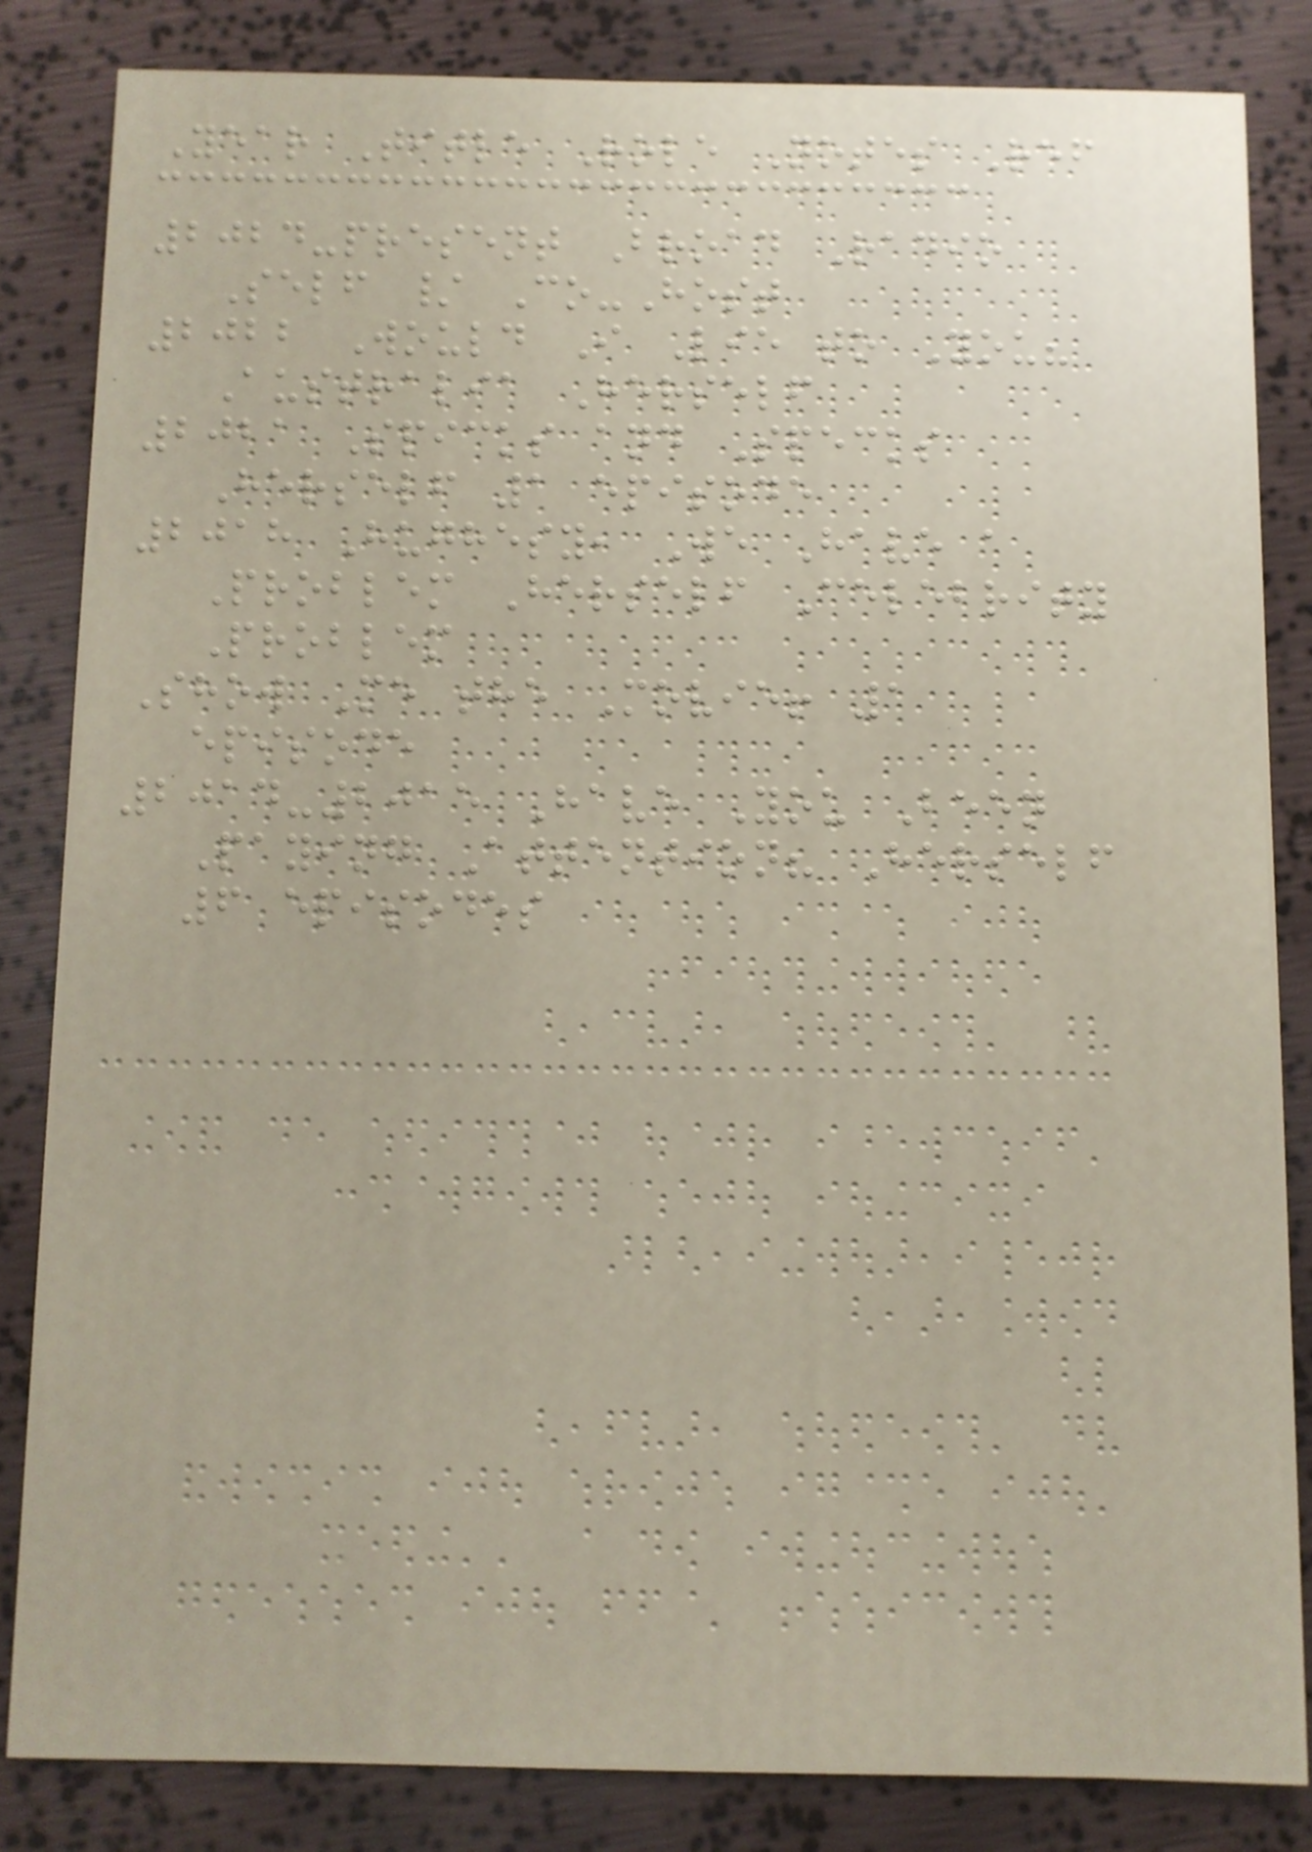Year Title Role Notes Ref
2024-present Broad Radio
Self / Co-Host
2022 Would I Lie to You?
Australia Herself
2021 Spicks and Specks
Herself 1 episode
2018 Hughesy, We Have a
Problem Herself Celebrity
Problem
Show Me the Movie! 1
episode
2014-2015 Have You Been
Paying Attention? Herself
6 episodes
